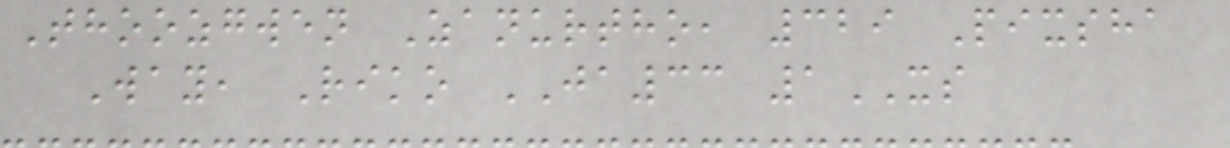Thoozgwen Zanurtho, 329 Pixsha
Way, Riko JA33 1XS
